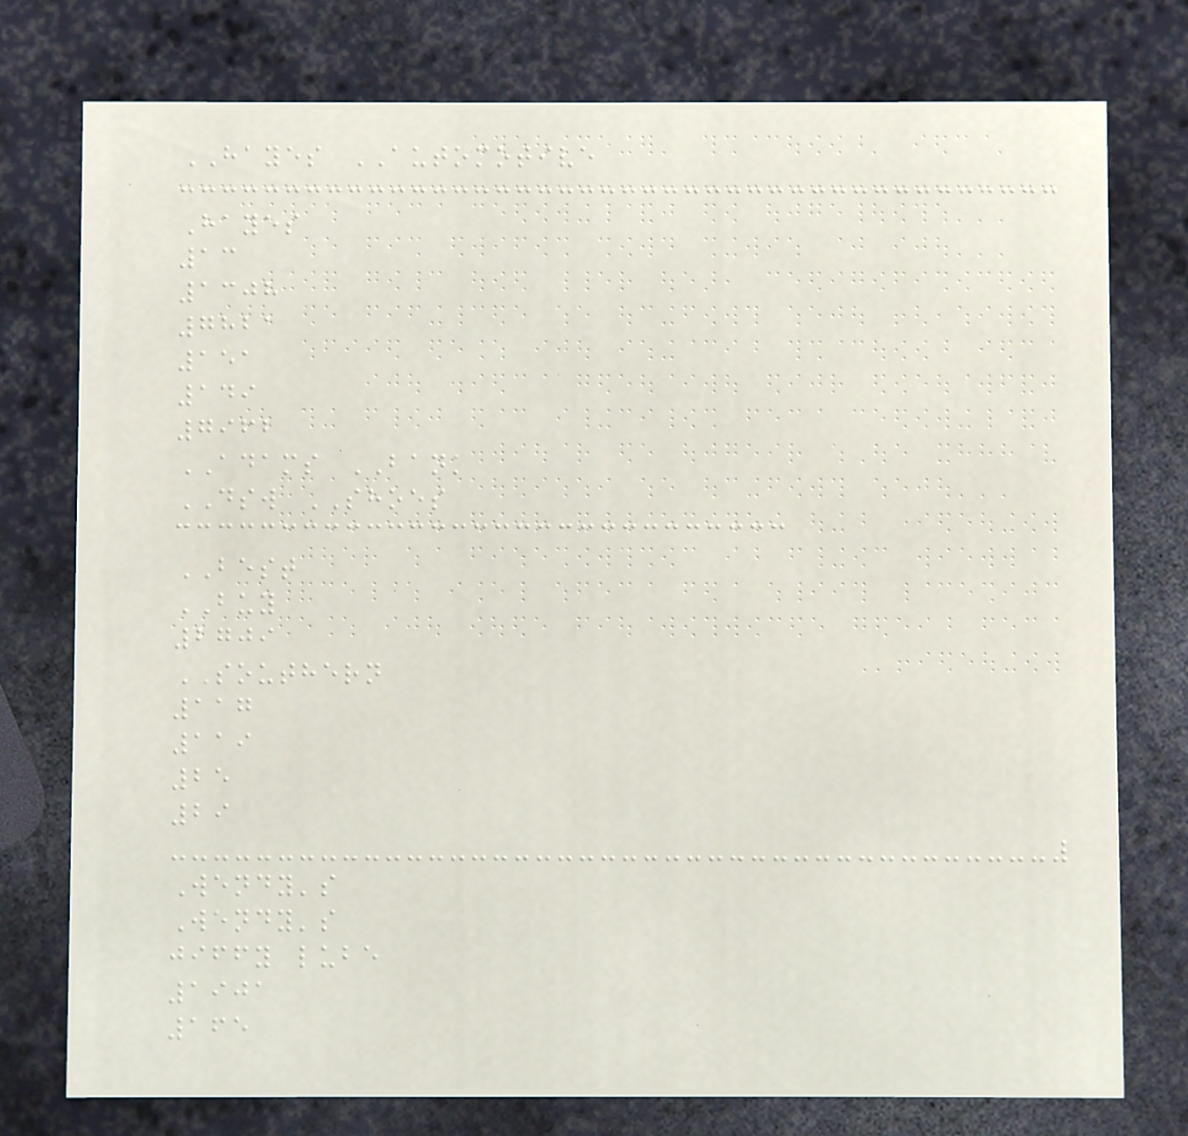HAYES AUTOMOTIVE
Hayes
13
1308
7821
151
149
7962
ADAMS BANK
DSW SHOES
BEST
BUY
2709
SOUTHERN
117
119
25
29
Wendy's
Wendy's
jiffy lube
1901
165
